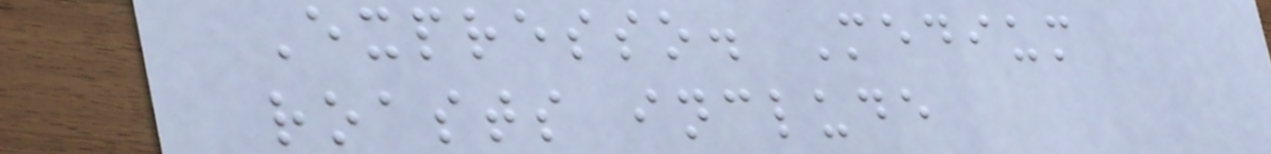Expresso. Medium
roasts include
